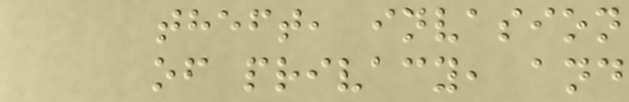theft, invasion
of privacy, and
